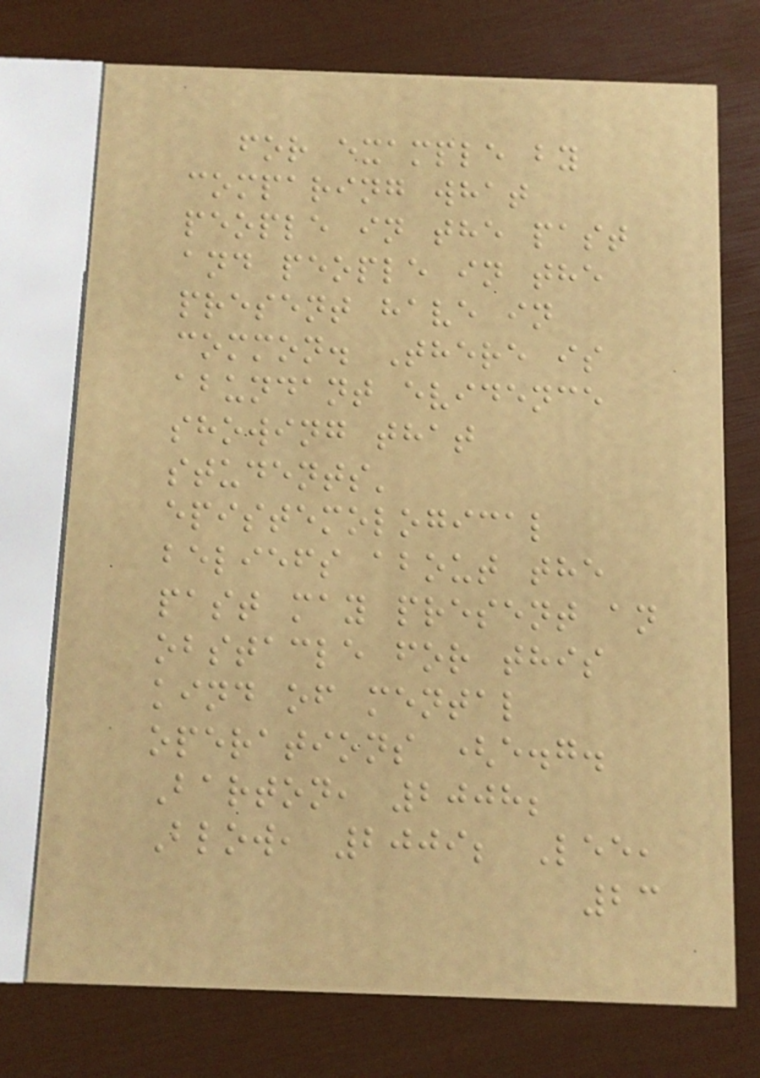for example by
comparing what
people in the past
and people in the
present have in
common. There is
abundant evidence
showing that
students'
epistemological
beliefs about the
past may present an
obstacle for this
kind of mental
operations (e.g.
Barton, 2008;
Blow, 2009; Lee,
23
